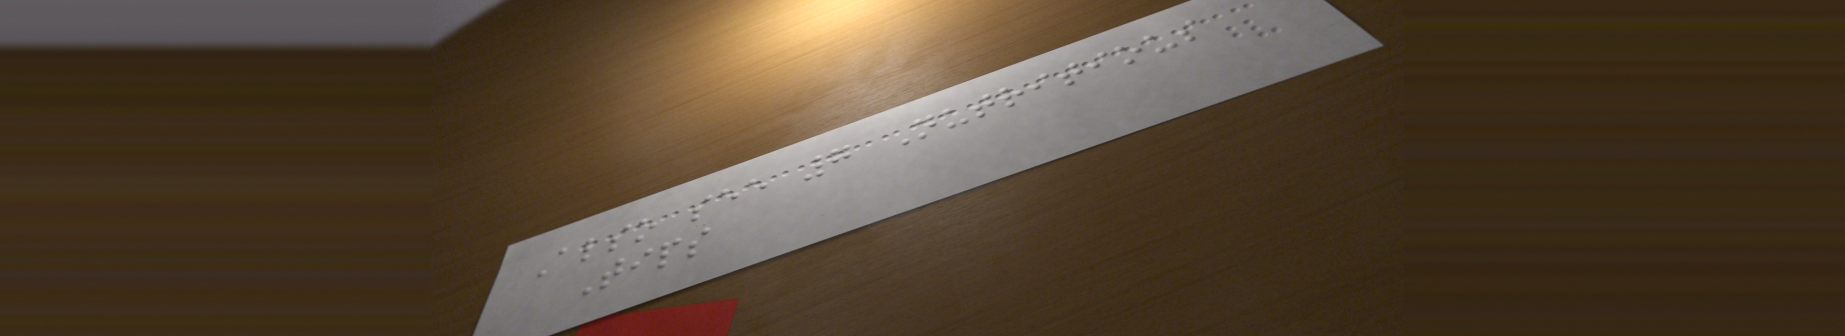Also see 7 Nutritious
Tips
